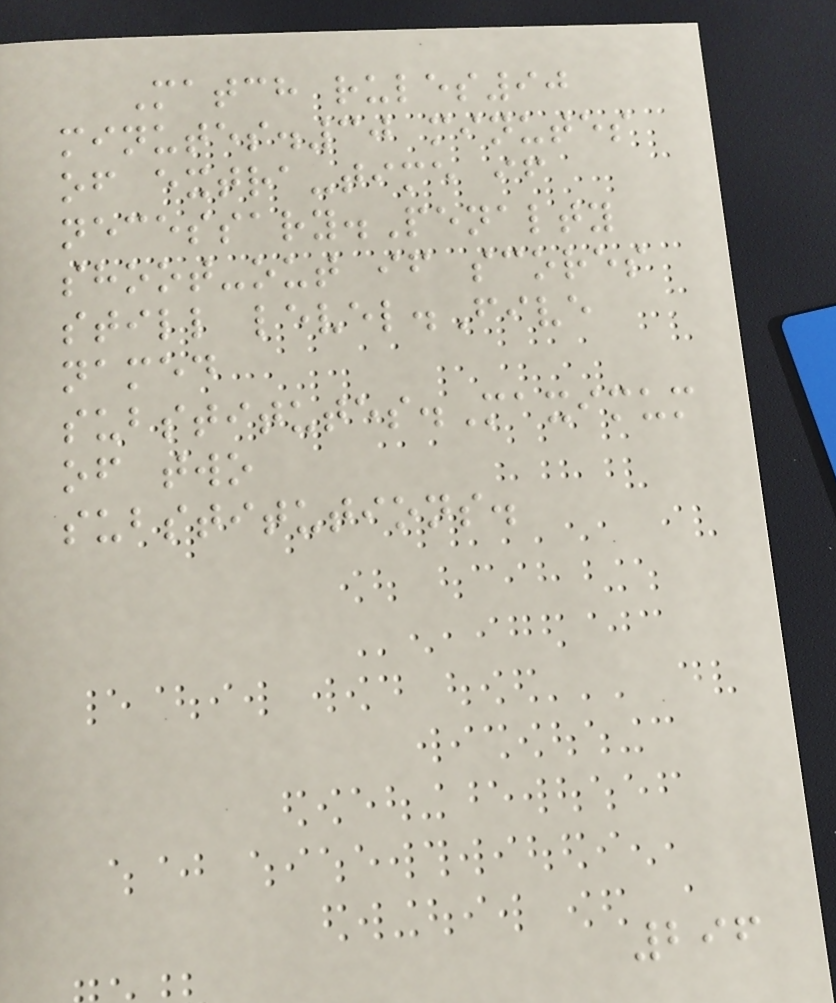Match rules90
minutes.30 minutes
of extra-time if
necessary.Penalty
shoot-out if scores
still level.Five
named
substitutes.Maximum
of two
substitutions.
296
